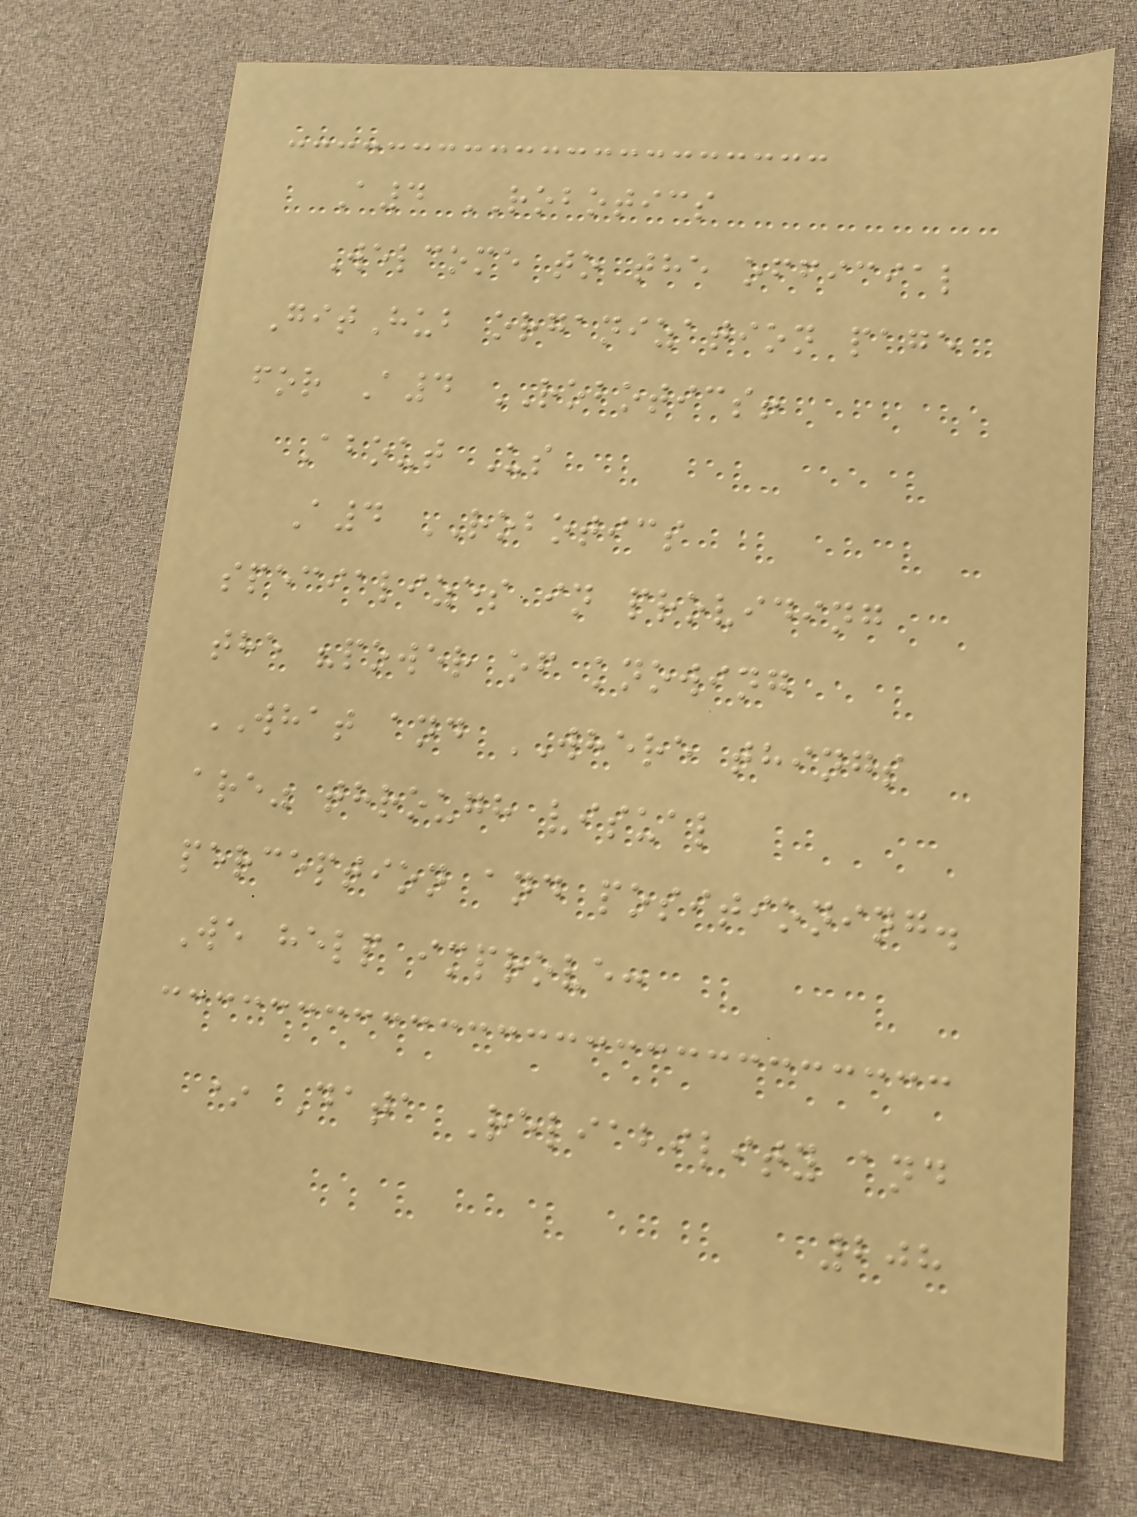A4 ROBOTICS
Welcome to the official
GitHub organization page
for A4 ROBOTICS!
About Us
A4 ROBOTICS
specializes in providing
the "power of knowing
WHAT and WHERE things
are" through visual
perception and positioning.
We help improve:
* Data Reliability and
208
